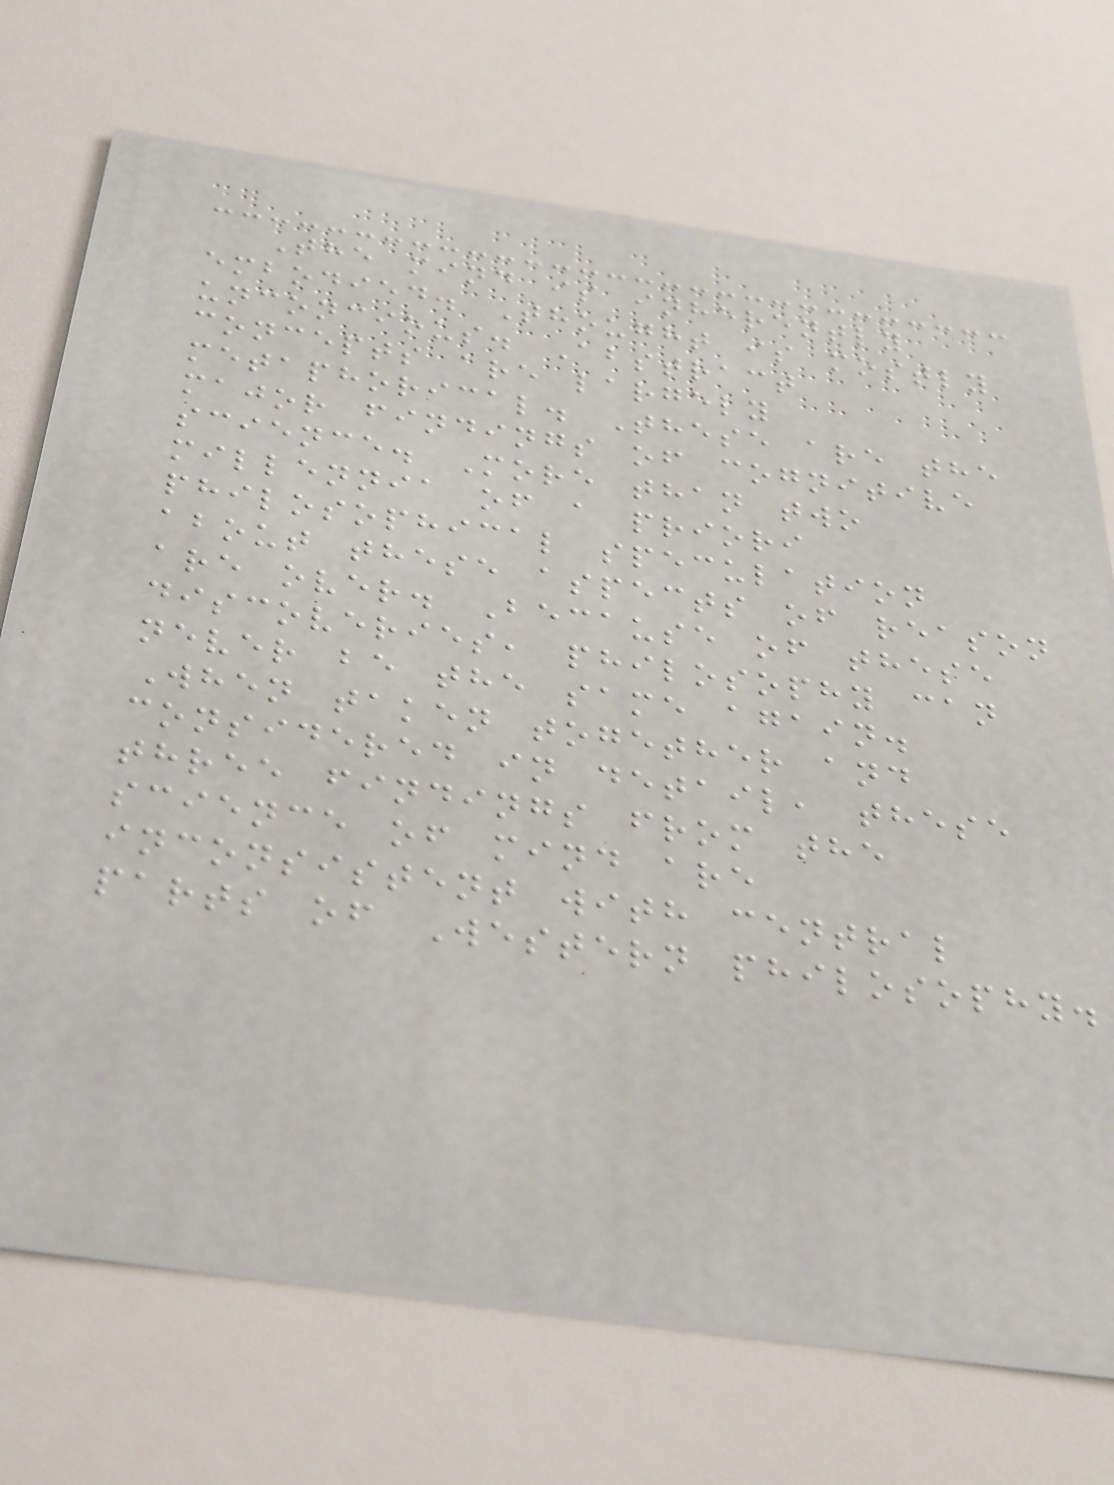The mind is inherently
embodied. Thought is mostly
unconcious. Abstract
concepts are largely
metaphorical. These are the
major findings of cognitive
science. More than two
millennia of a priori
philosophical speculation
about these aspects of reason
are over. Because of these
discoveries, philosophy can
never be the same again.
When taken together and
considered in detail, these
three findings from the
science of mind are
inconsistent with central
parts of Western philosophy.
